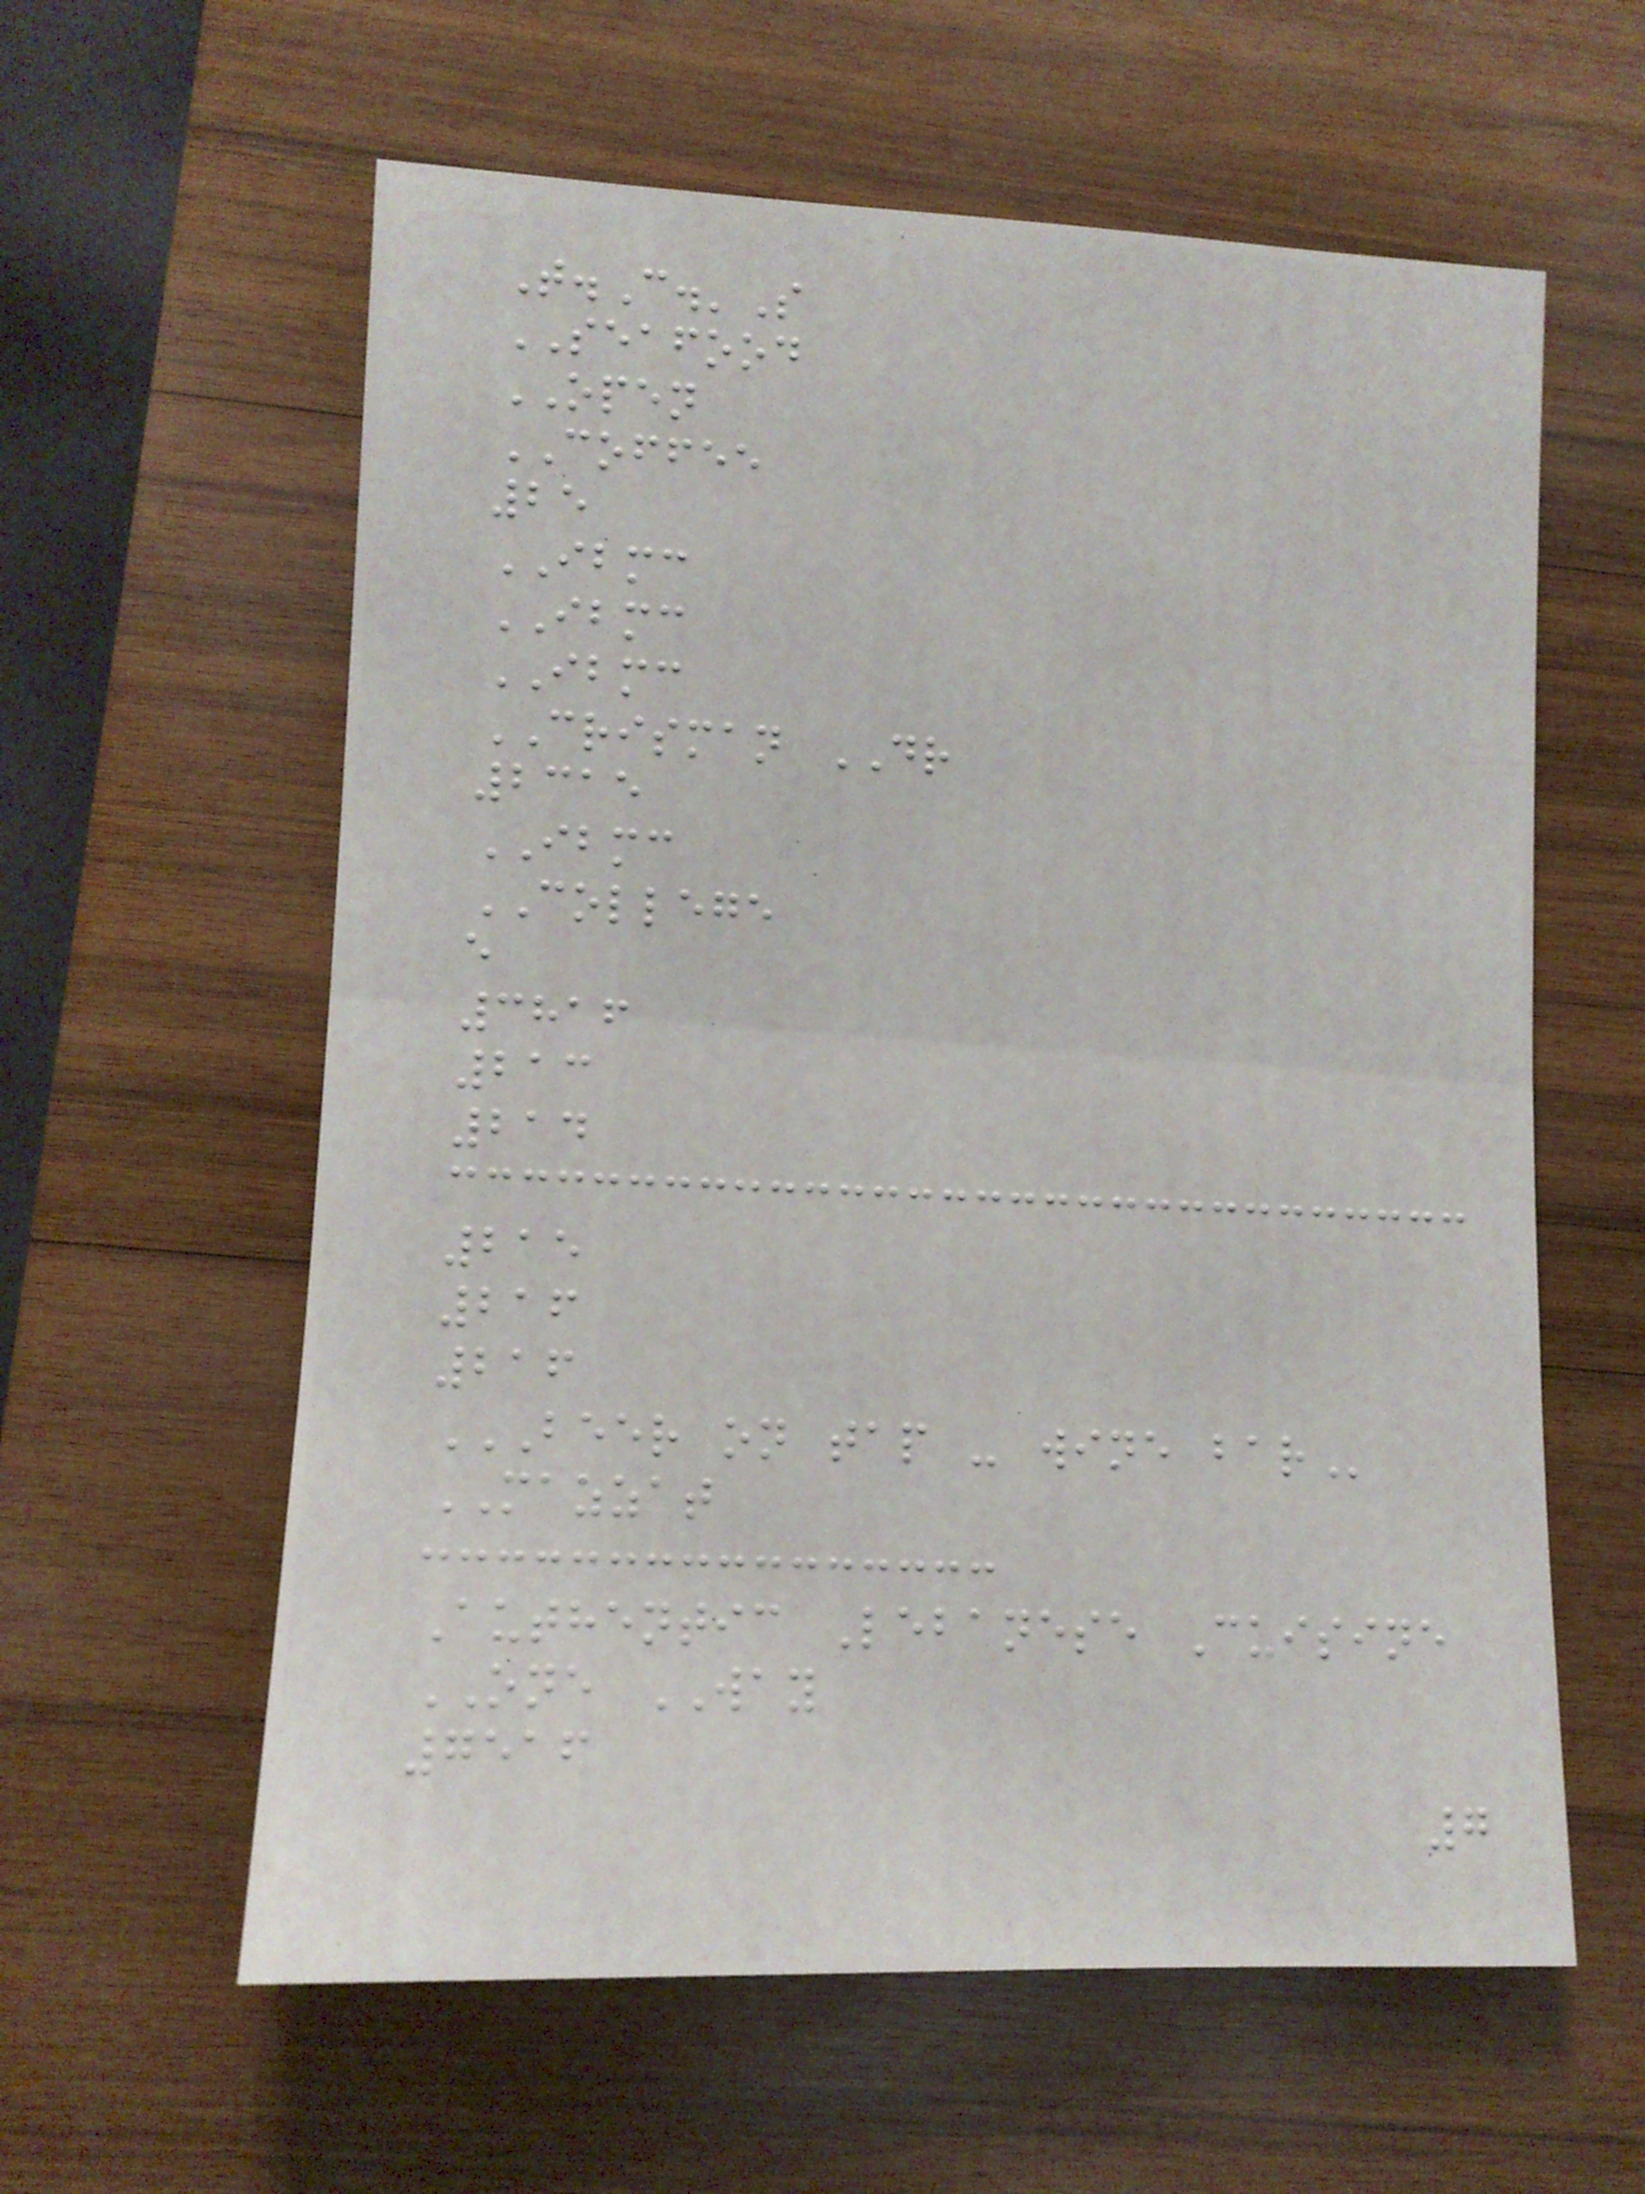T.C.'S
SEAFOOD
OPEN
COFFEE
25
IBMC
IBMC
IBMC
CRISMAN DR
2315
IBMC
COLLEGE
e
3816
213
214
215
216
216
BEER ON TAP - WINE BAR
MAZZAT
Authentic Lebanese Cuisine
ONE WAY
7516
7
